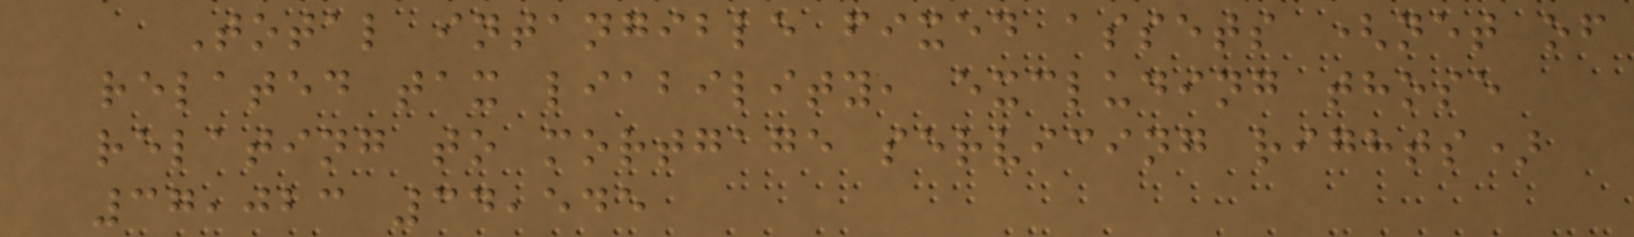Total intangible fixed assets (net of
related tax liability, excluding those
relating to mortgage servicing rights)
37,023 34,545
